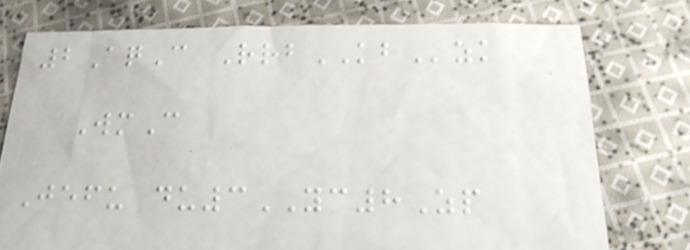2AqC RrbKBzk
WmC
Jefu du3YC8Zp
